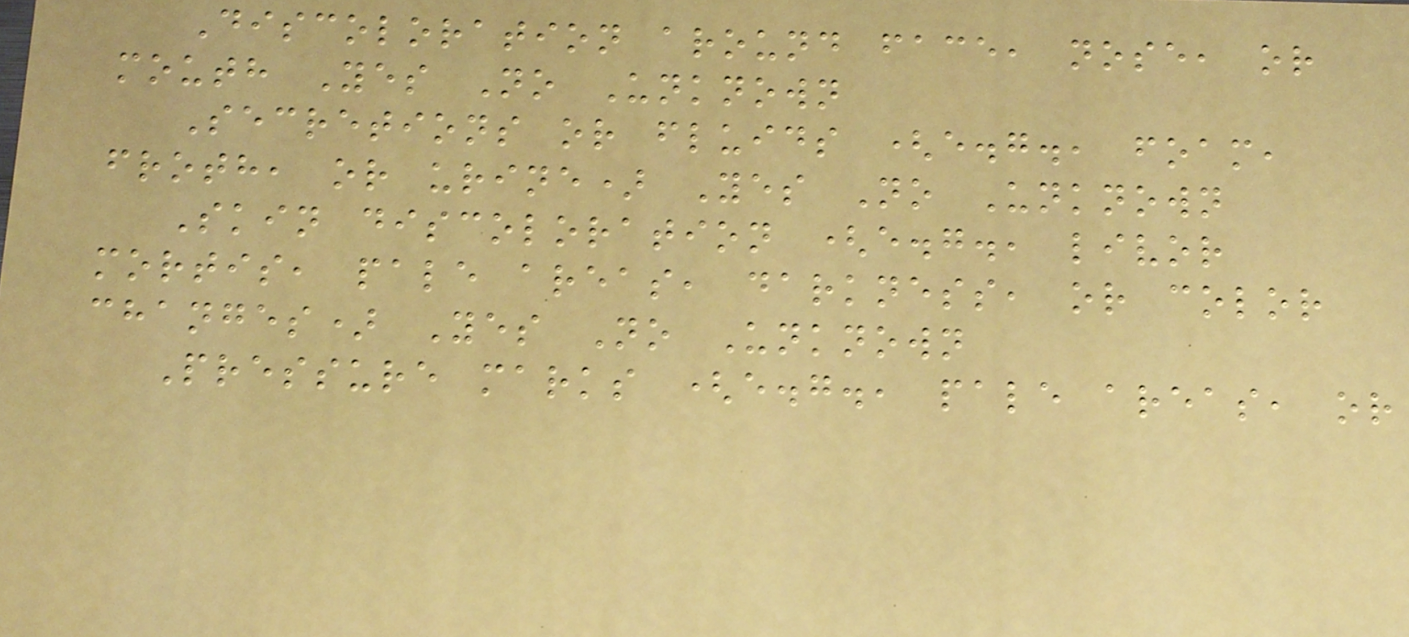Discoloration around face, nose, or
mouth Yes No Unknown
Secretions or fluids (e.g., foam,
froth, or urine) Yes No Unknown
Skin discoloration (e.g., livor
mortis, pale areas, darkness, or color
changes) Yes No Unknown
Pressure marks (e.g., pale areas, or
